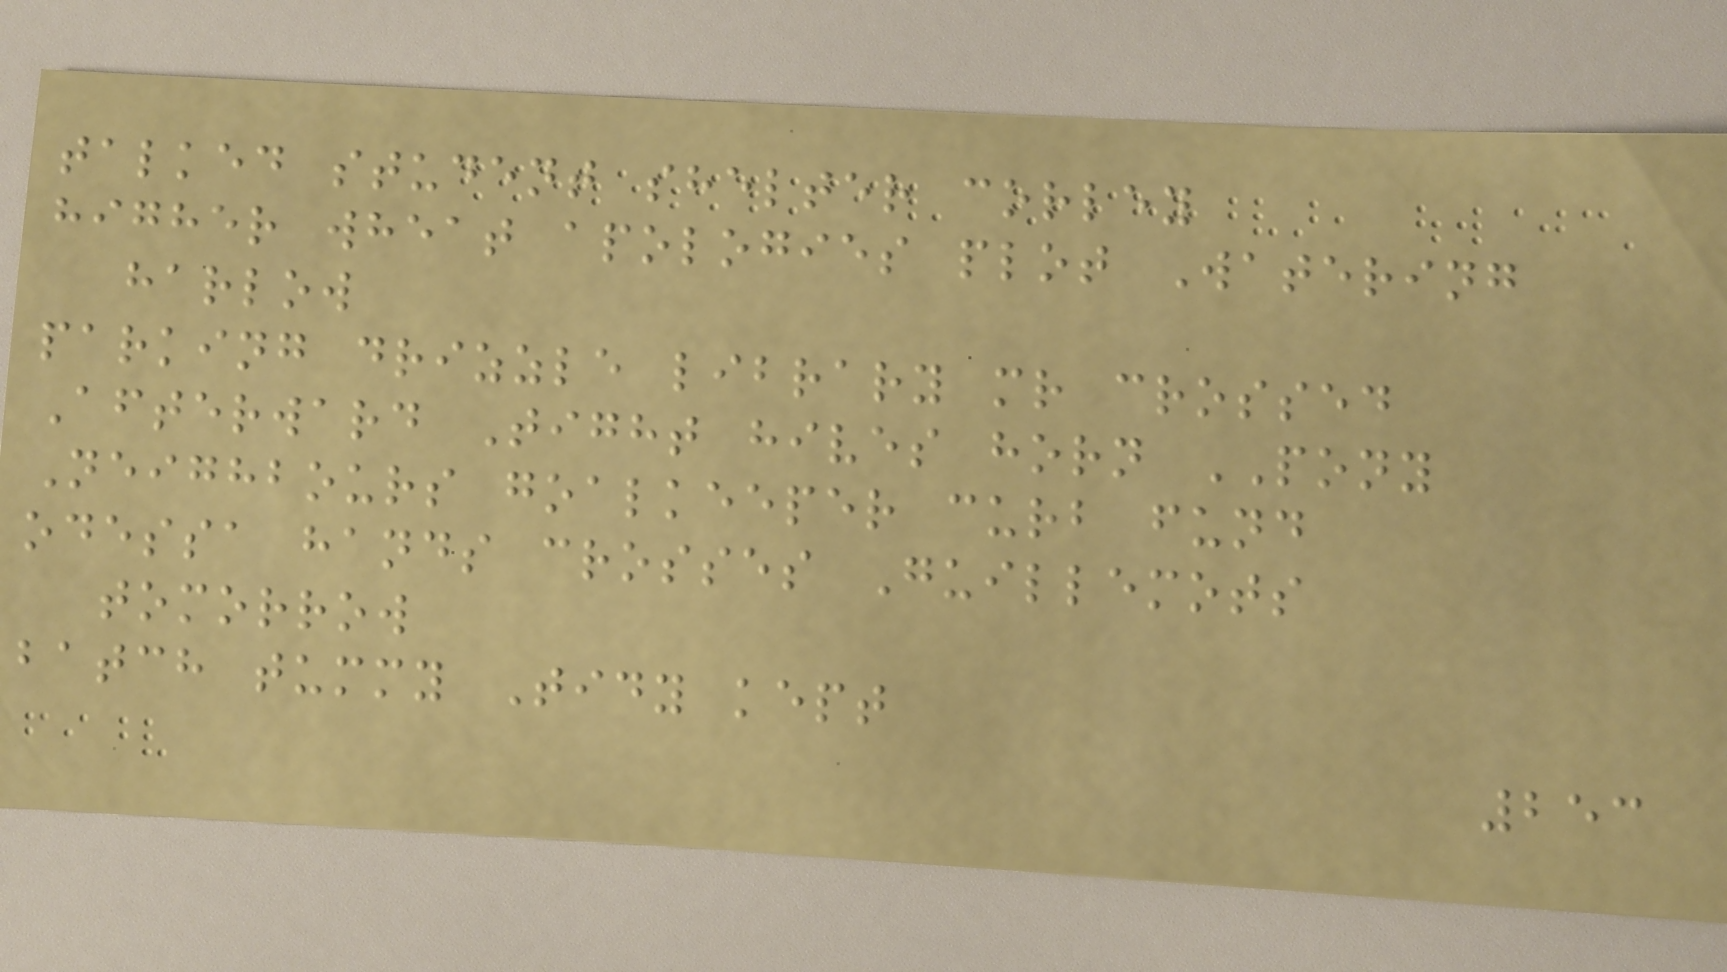talked student shelter corley
higher wheat apologies plot Watering
harlow
parking drizzle library mr crossed
Afterward Tight hives horn PONY
Neighbours goalkeeper curb fund
odessa hands crosses Guillemots
tomorrow
batch tummy Tidy kept
253
